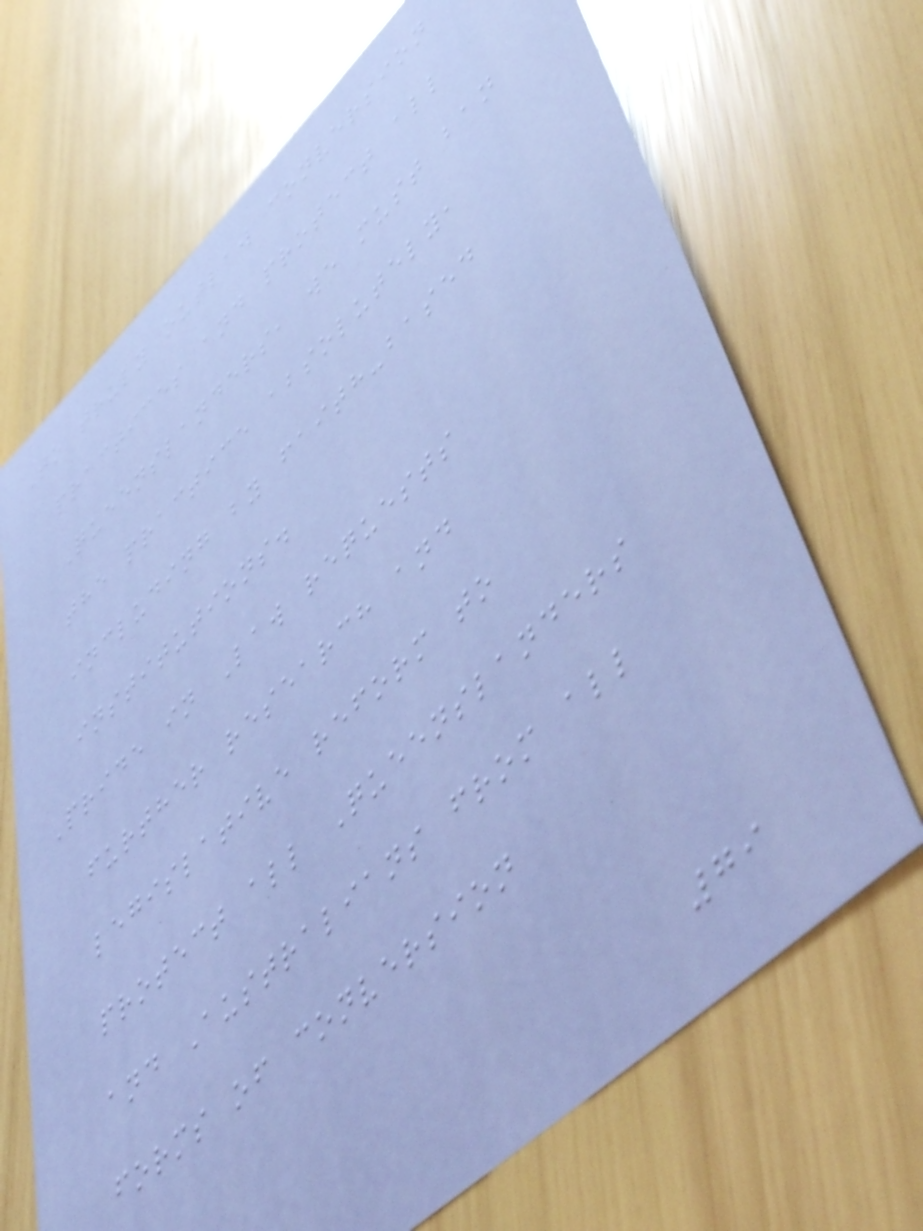To truly outlaw conversion
practices and protect all
Queenslanders, we must ban
the practice absolutely,
including by faith-based
institutions.
Pride in Law requests
further research and
legislative reform to
protect all Queenslanders
and Australians from all
forms of conversion
79
